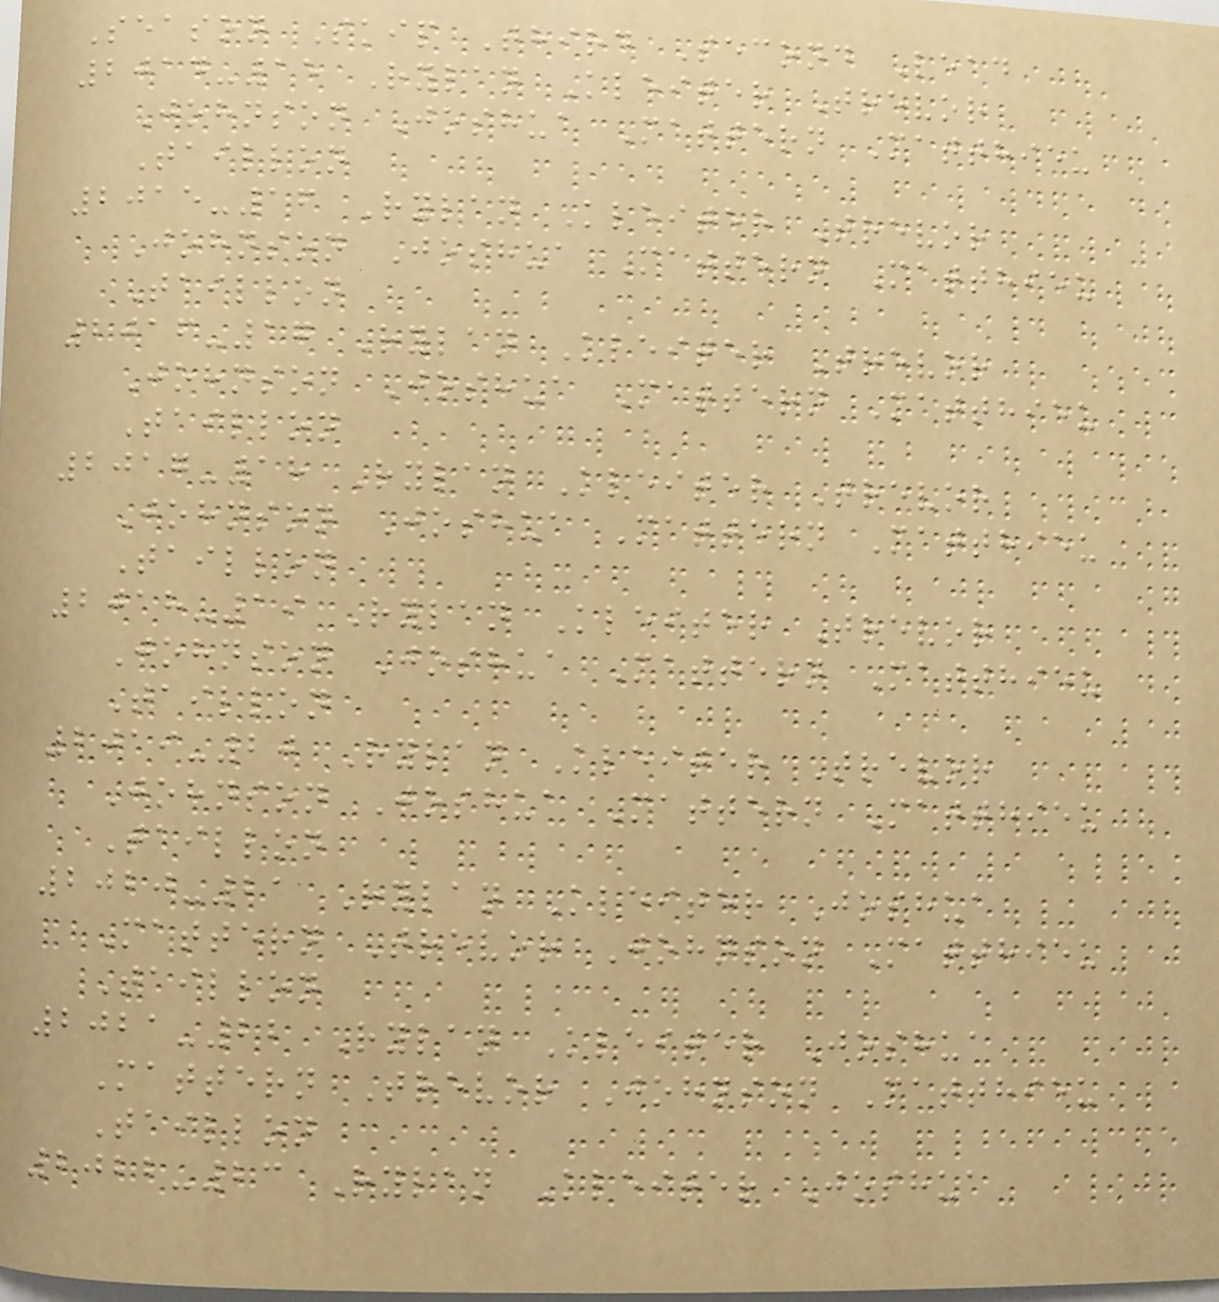Season Skip Third Second Lead
2014-15 Rylan Kleiter Trevor
Johnson Joshua Mattern Matthieu
Taillon
2015-16 Rylan Kleiter Trevor
Johnson Joshua Mattern Matthieu
Taillon
2016-17 Rylan Kleiter Trevor
Johnson Joshua Mattern Matthieu
Taillon
2017-18 Rylan Kleiter Trevor
Johnson Joshua Mattern Matthieu
Taillon
2018-19 Rylan Kleiter Trevor
Johnson Joshua Mattern Matthieu
Taillon
2019-20 Rylan Kleiter Trevor
Johnson Joshua Mattern Matthieu
Taillon
2020-21 Rylan Kleiter Joshua
Mattern Trevor Johnson Matthieu
Taillon
2021-22 Rylan Kleiter Joshua
Mattern Trevor Johnson Matthieu
Taillon
2022-23 Rylan Kleiter Joshua
